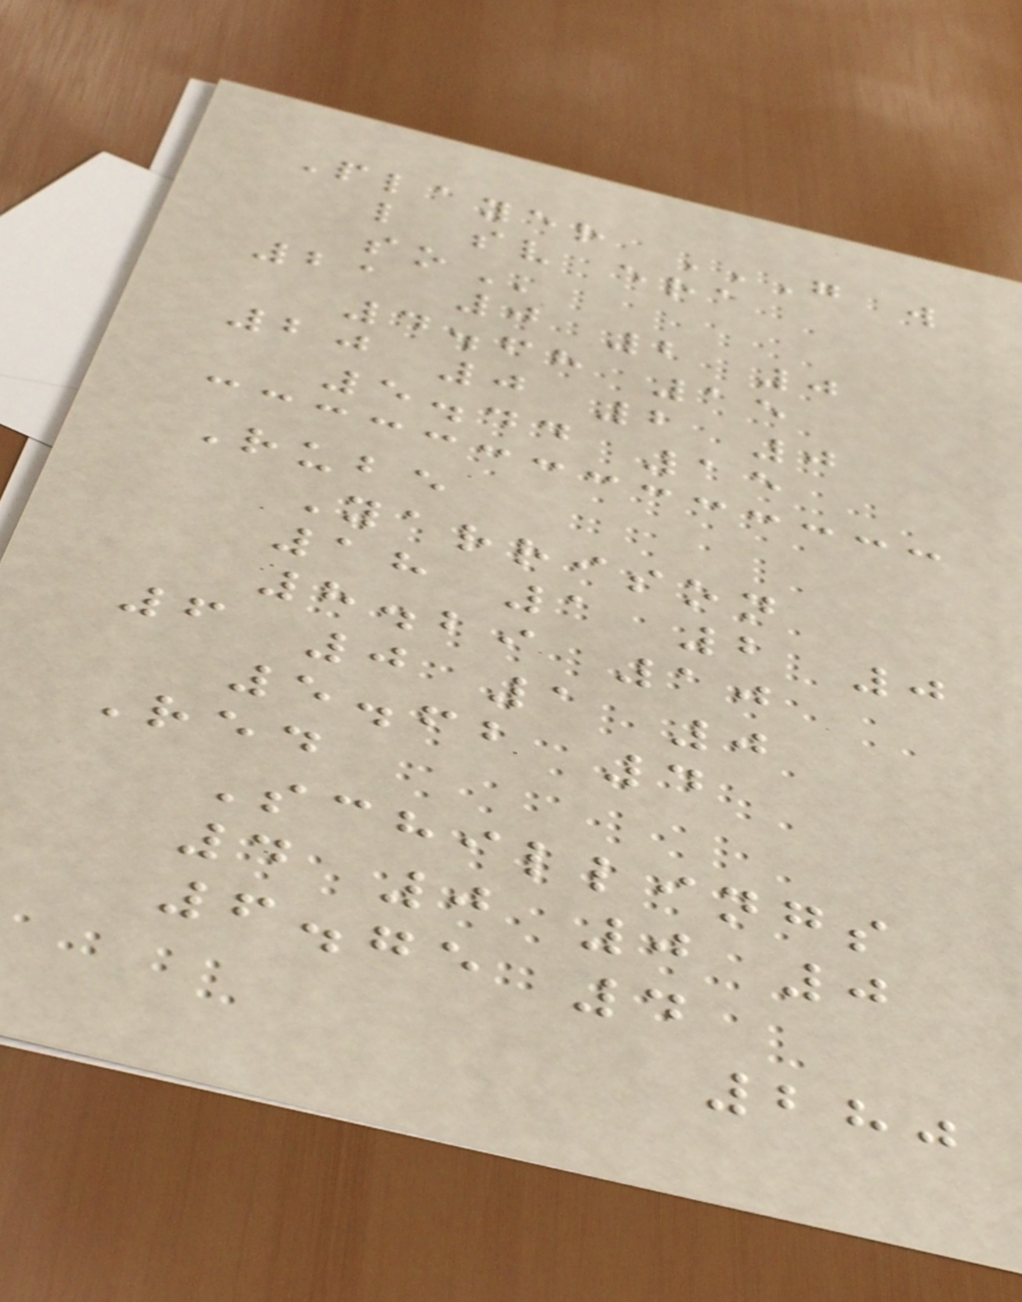Player G W
L SV ERA
SO
21 0 2 0
4.68 15
20 0 2 0
5.44 15
Rube
Yarrison
18 1 2 0
8.29 10
6 0 1 0
5.62 4
Red
Schillings
4 0 0 0
6.75 4
280
